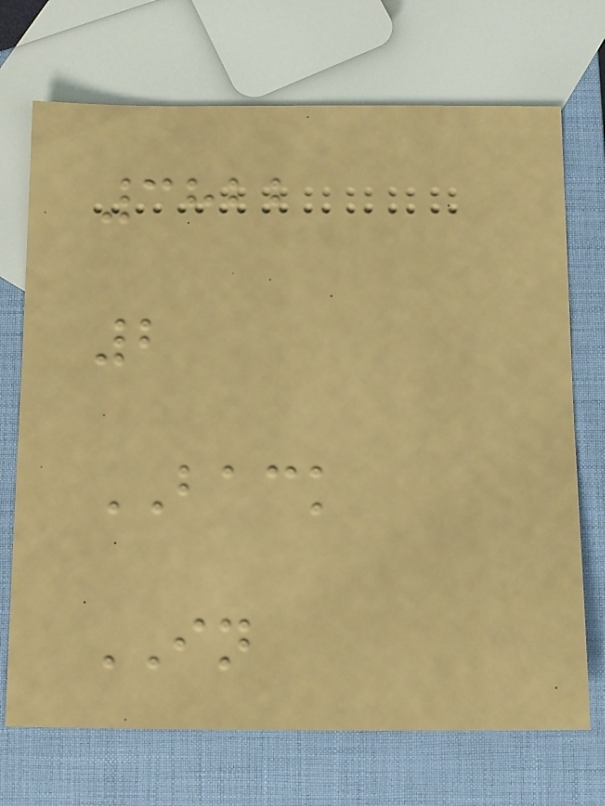3822
2
BACK
IN
